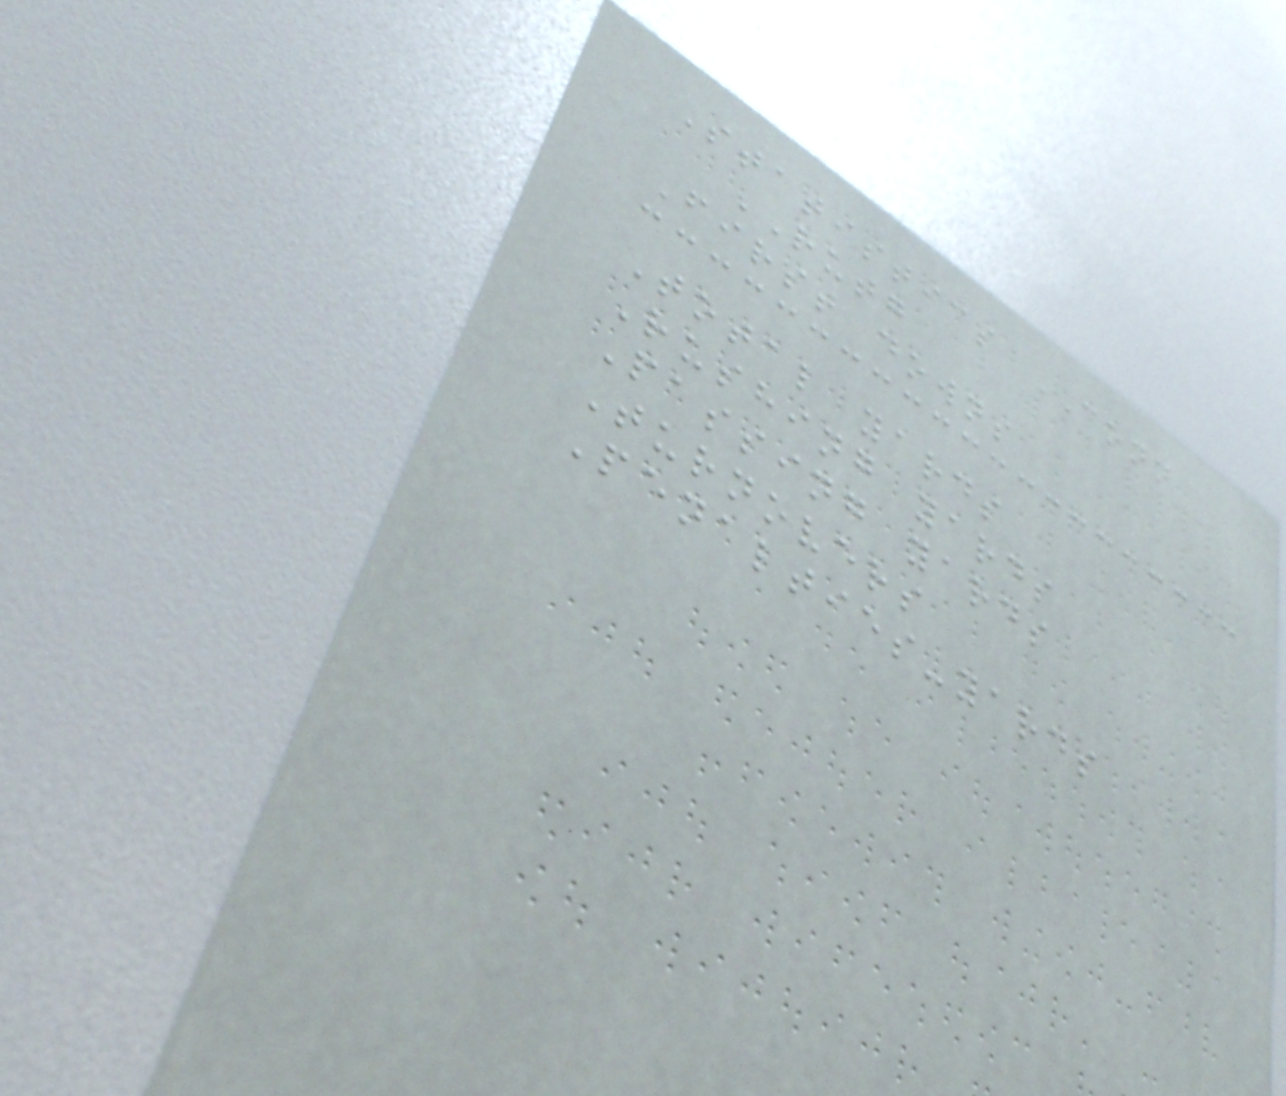Statistics CONN
RUTG
First downs
Total yards
Rushing yards
Passing yards
Turnovers
Penalties-yards
